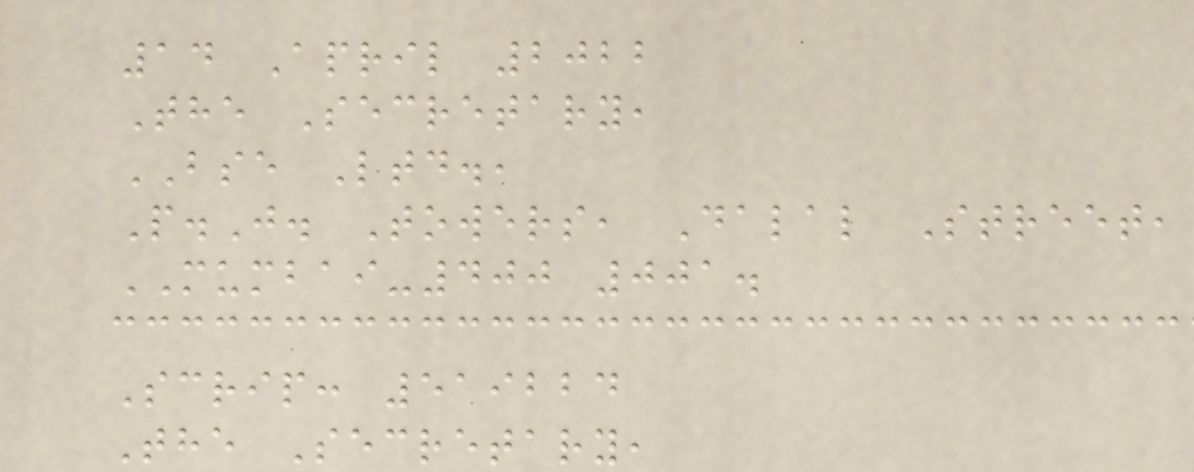14 April 2022
The Secretary,
BSE Ltd.,
P.J. Towers, Dalal Street,
MUMBAI-400 001.
Scrip: 519224
The Secretary,
